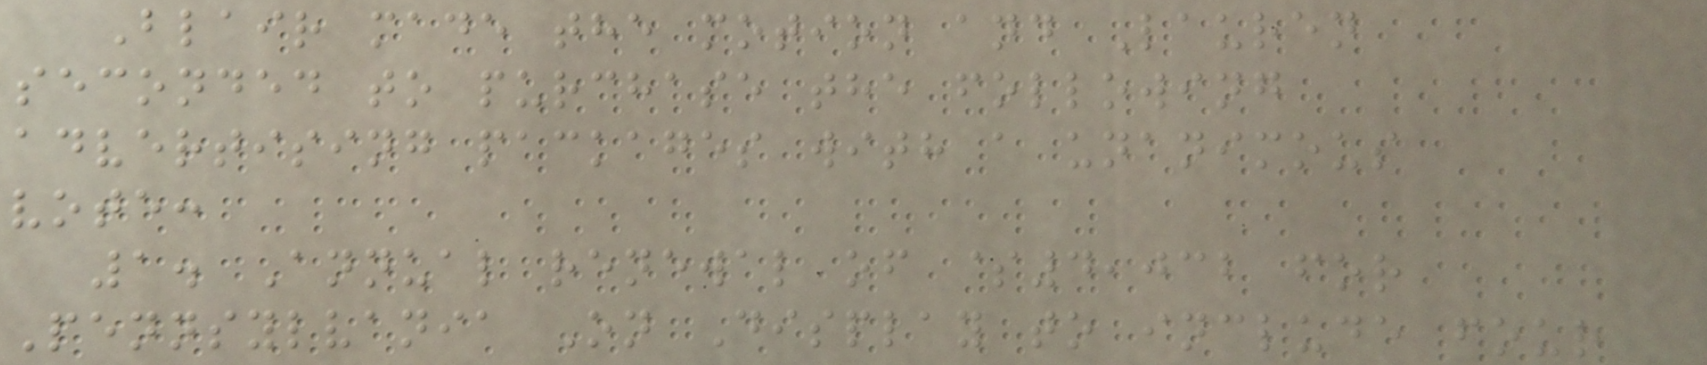Blair made the motion and Lauren
seconded to purchase the following
advertising packages with a unanimous
vote:
1. Annual renewal of $4,032 for
Pennsylvania On Display to include four
